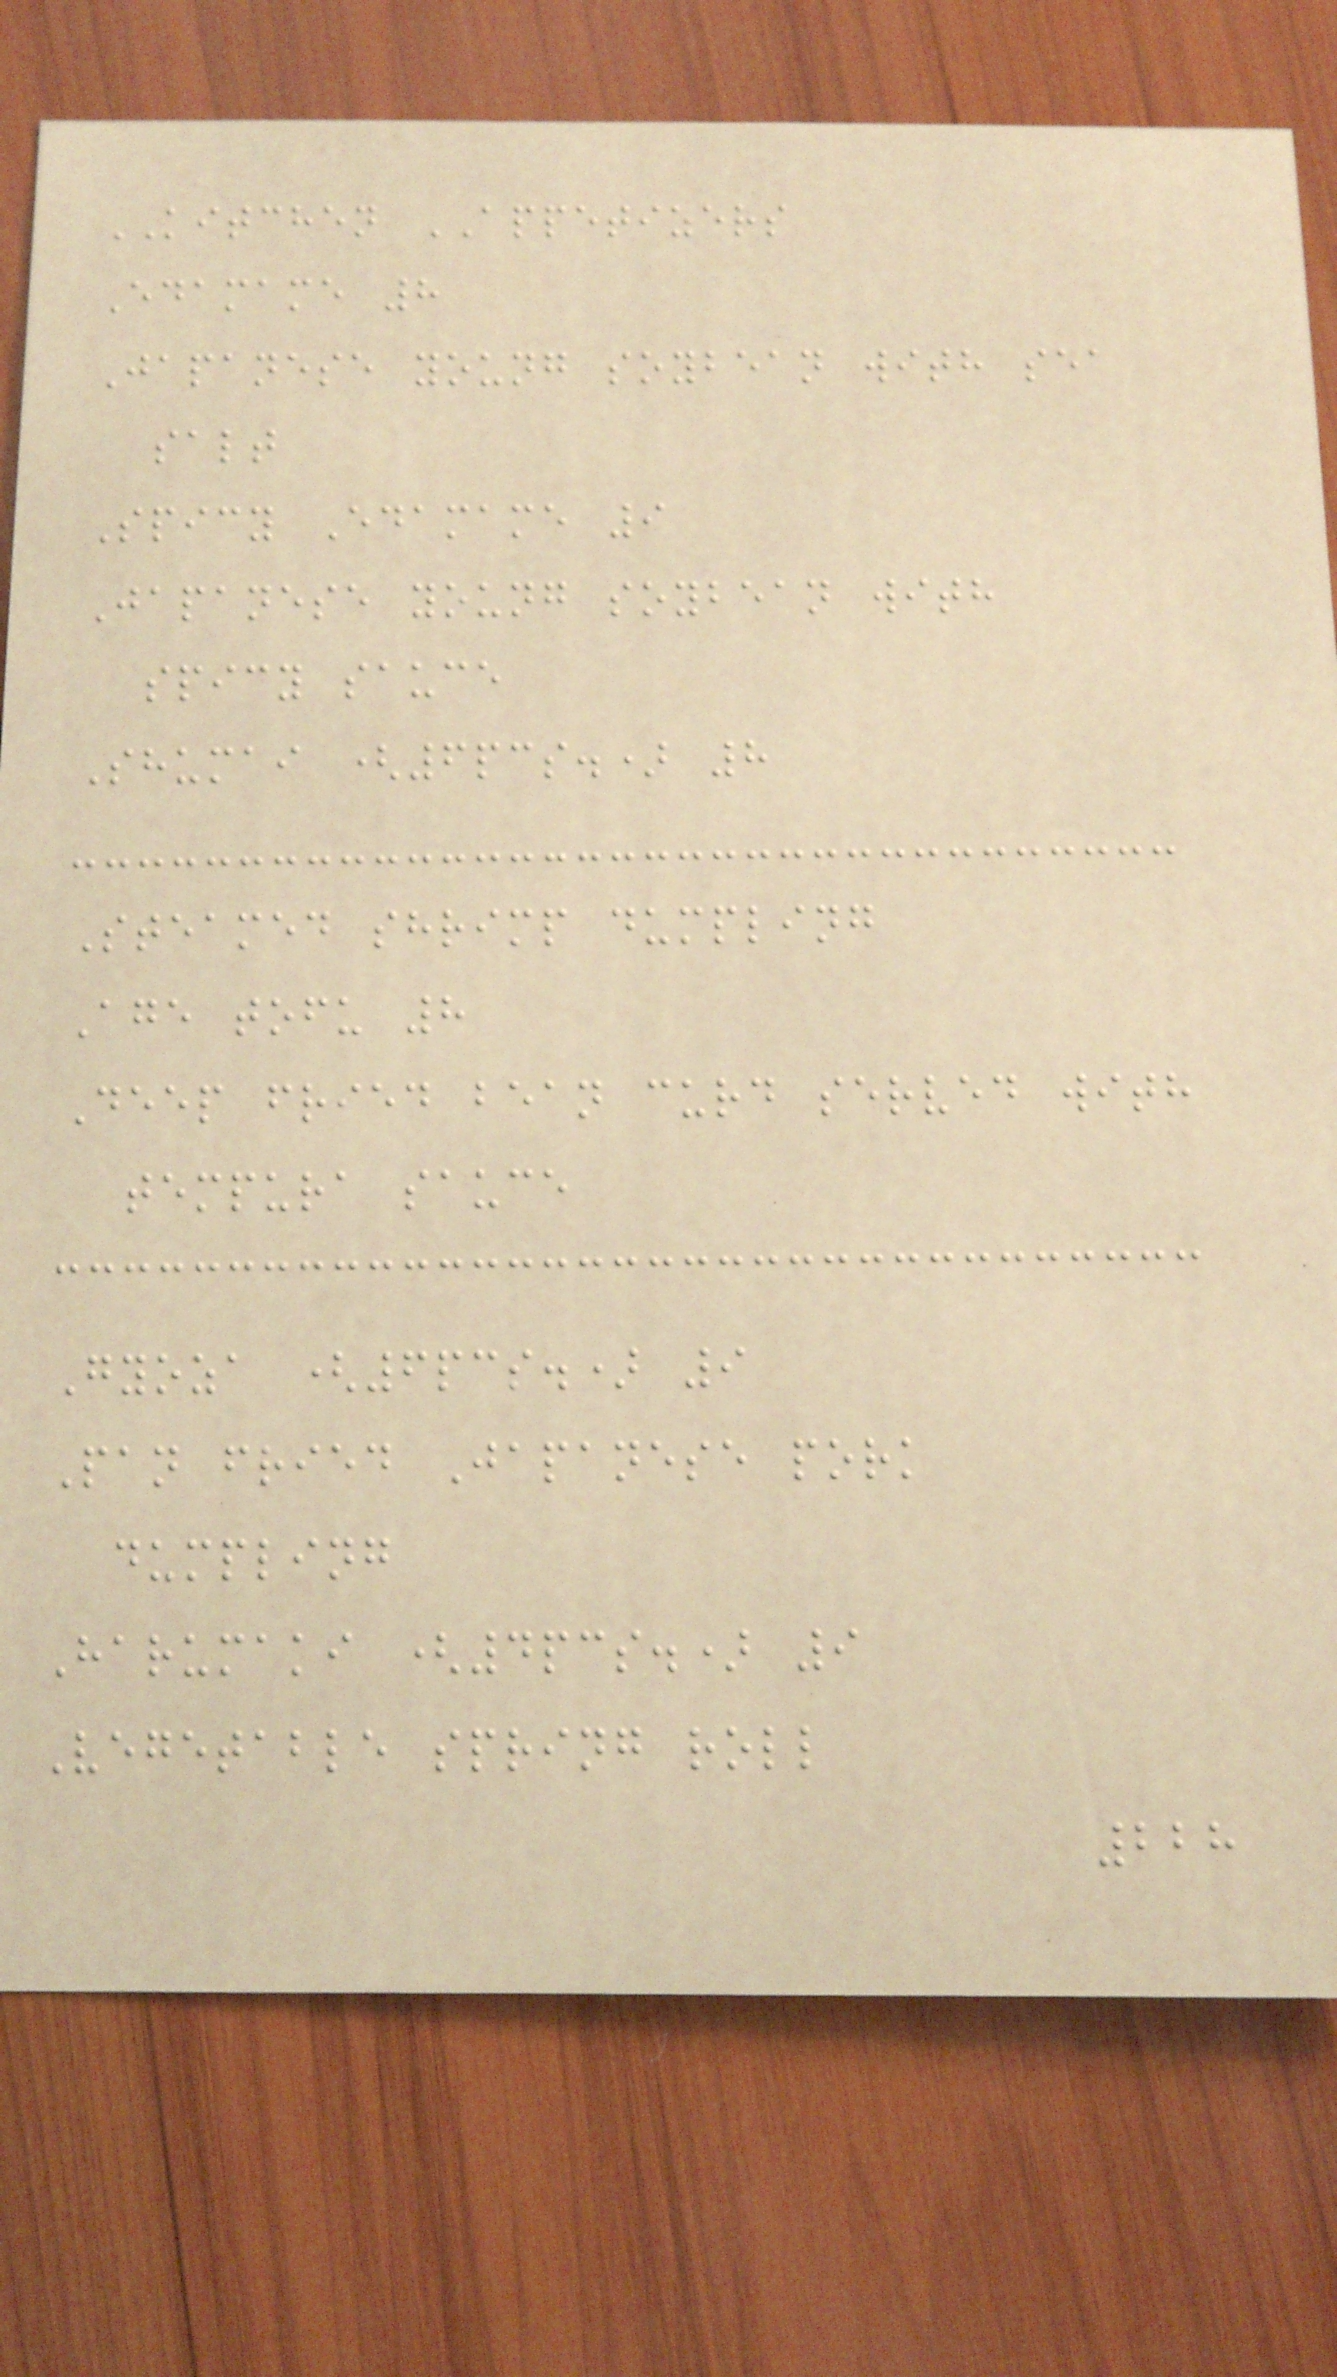KITCHEN APPETIZERS
Edamame 8
Japanese young soybean with sea
salt
Spicy Edamame 9
Japanese young soybean with
spicy sauce
Shumai (6pcs.) 8
Steamed shrimp dumpling
Age tofu 8
Deep fried bean curd served with
tempura sauce
Gyoza (6pcs.) 9
Pan fried Japanese pork
dumpling
Harumaki (4pcs.) 9
Vegetable spring roll
228
